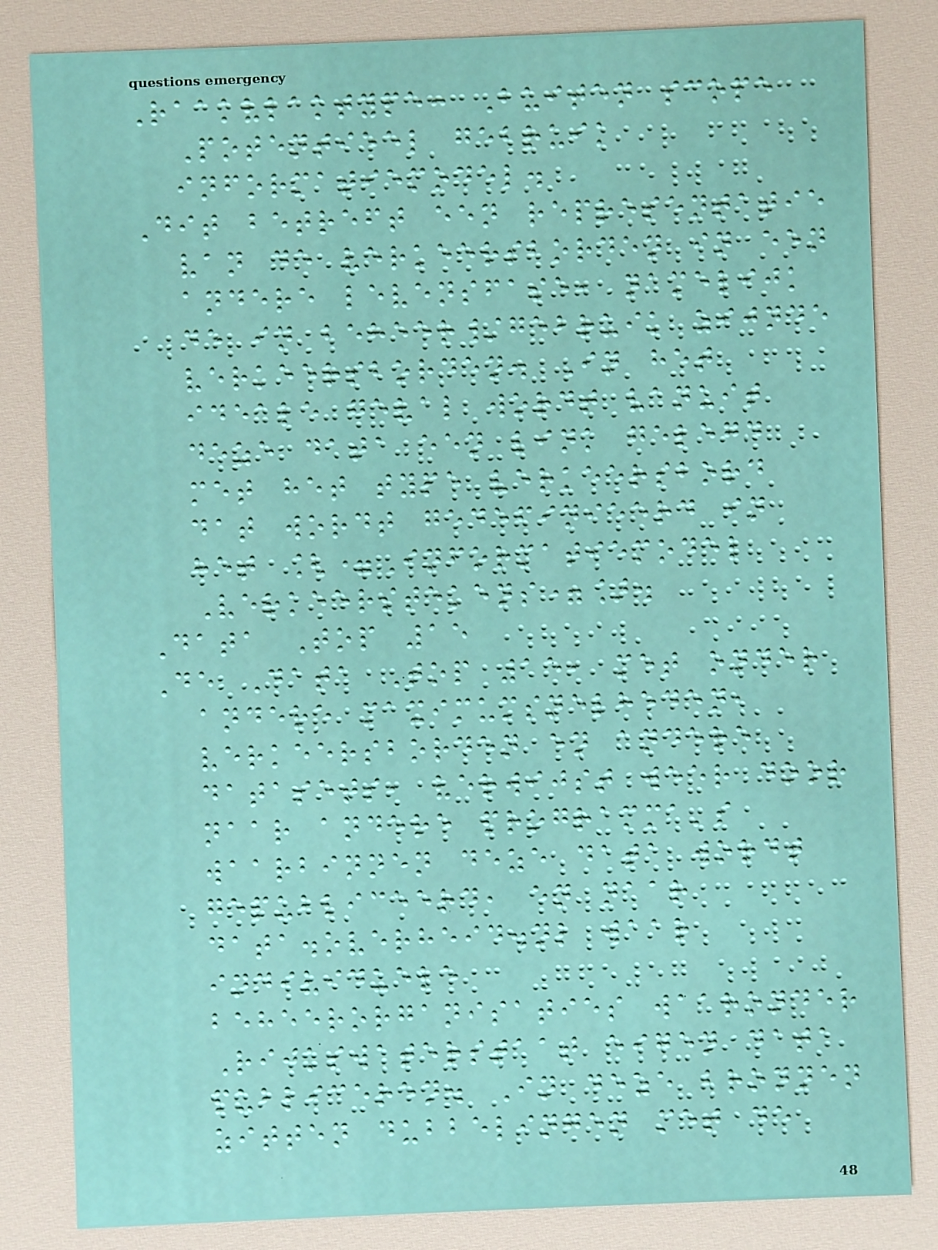Raakvlaktype: Buiten scope
Potentieel gebruik
informatiemodel.
Dit betreft een representatie
van de verkeersborden in een
andere levensfase, namelijk
de in beheer/gebruik zijnde
verkeersborden. In het
ideale geval wordt vanuit
deze data een link gelegd
met het type verkeersbord
dat wordt gedefinieerd in
het [=Informatiemodel
Verkeerstekens=].
Data Top 15
De Data Top 15, met onder
andere maximumsnelheden,
verkeersborden en andere
datasets, verwijst weer door
naar andere programma's
waarbinnen deze data wordt
gepubliceerd, en naar
data.overheid.nl waar
individuele
beheerorganisaties waaronder
Rijkswaterstaat eigen data
publiceren. In deze bronnen
zitten dubbelingen met de
